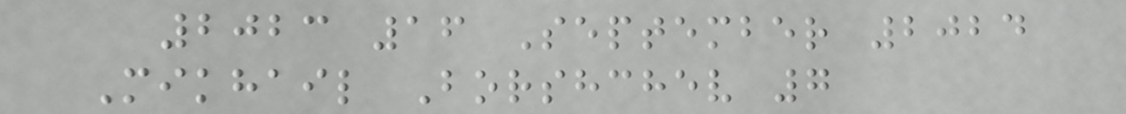2023 16 September 2024
Mikhail Borshchev 7
